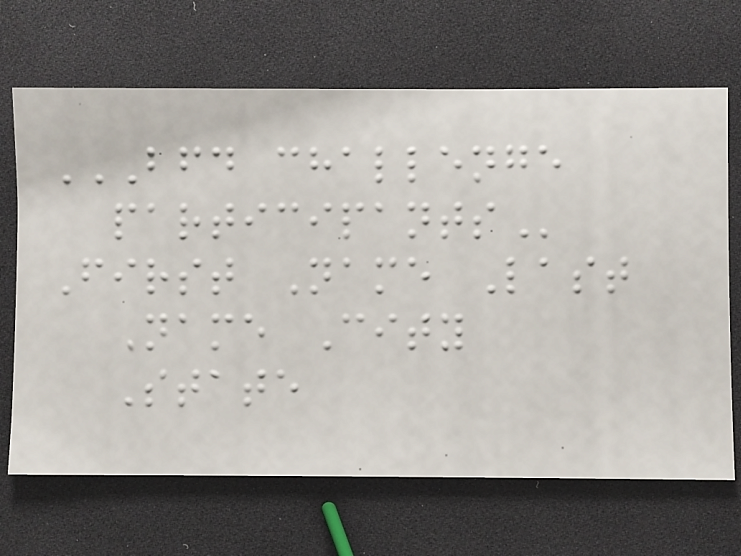BFD CHALLENGE
PARTICIPANTS
First Name Last
Name City
State
